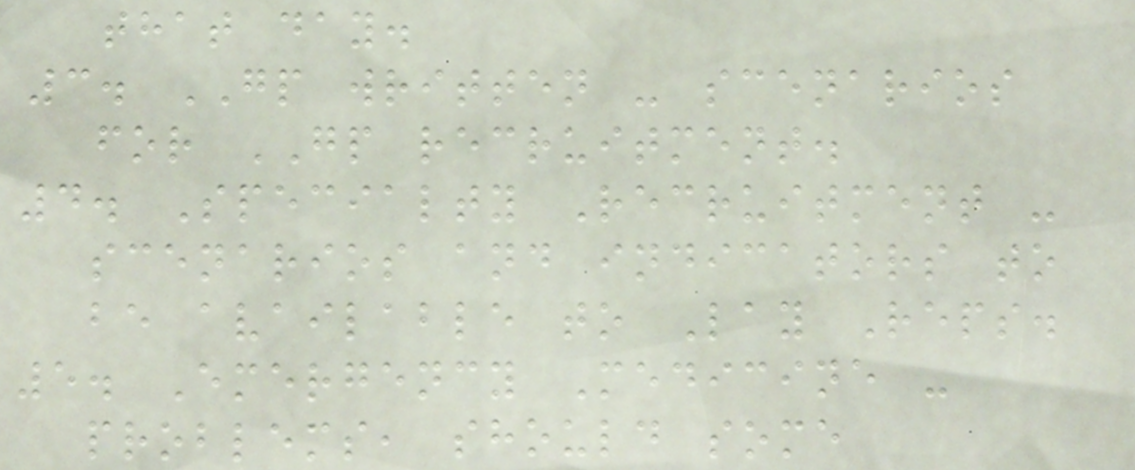that day.
3. GP written - scenarios
for GP recruitment.
4. Specialty Recruitment -
scenarios and indicators to
be available to Lay Reps.
5. Emergency Medicine -
problems, should some
